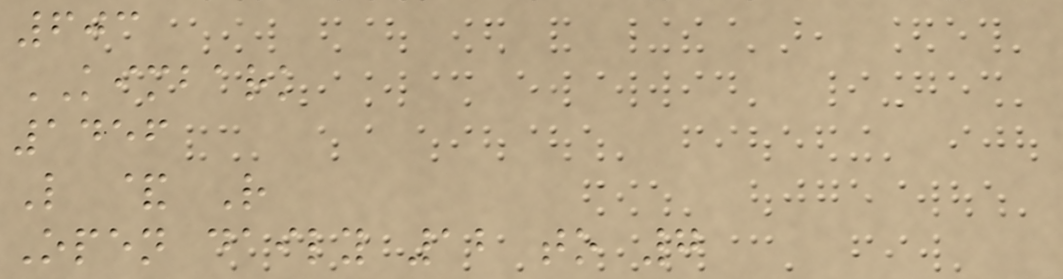603
KIMBARK
1456
L & R
Open daily 12 to 7
